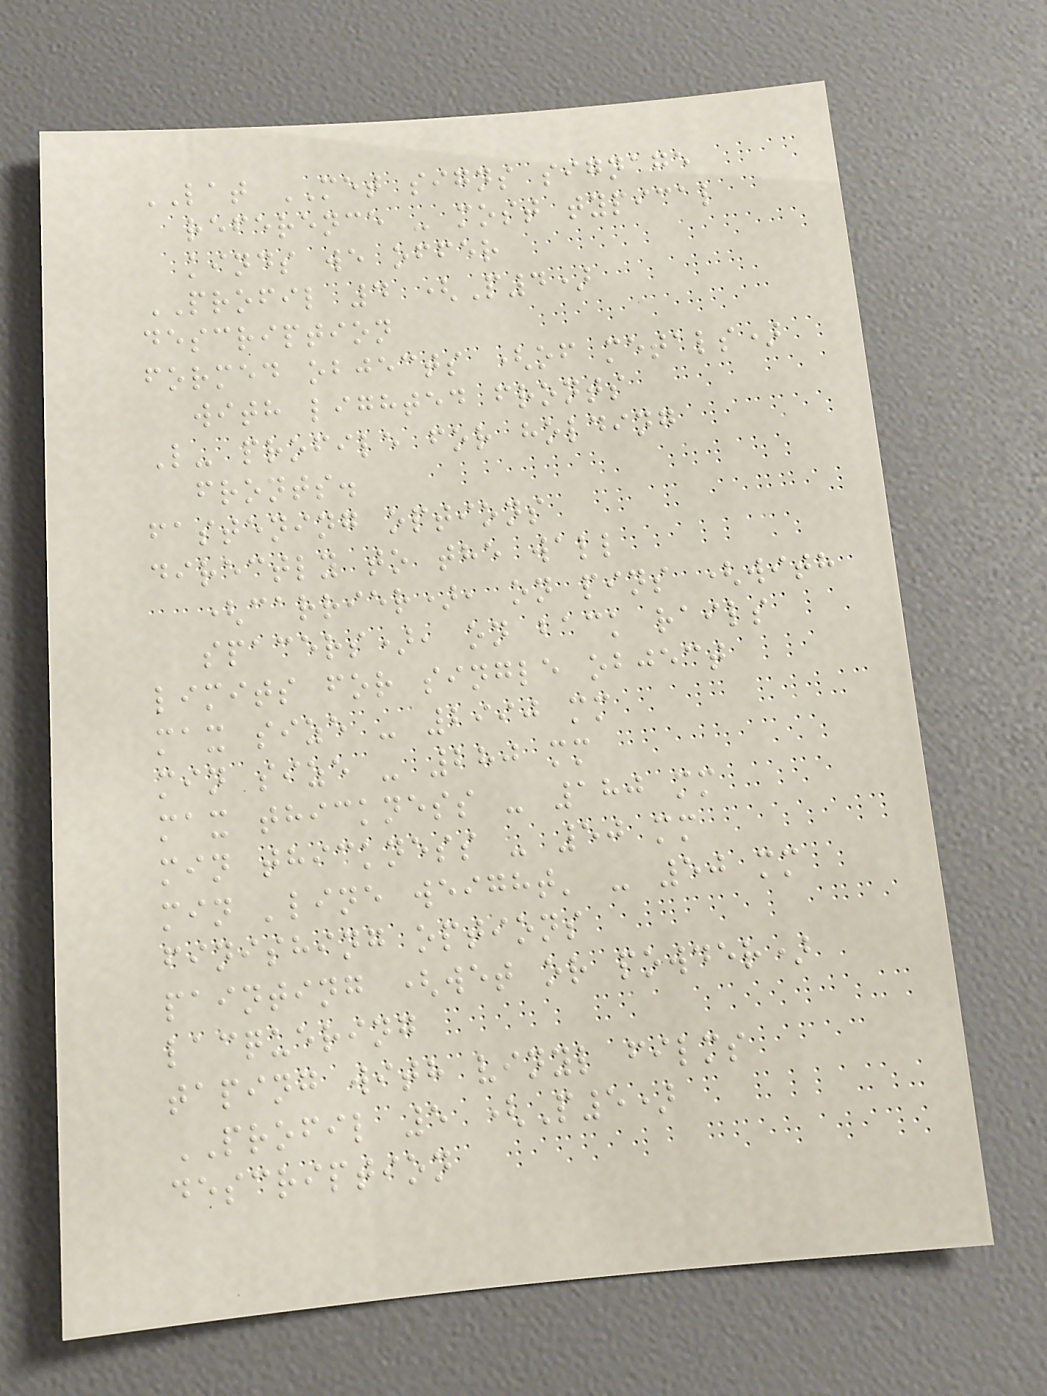LAT MET signs signage
reference - most typical
kinds we offer
PROFIL 4 (P4)
description
formed objects (of metals)
with lighted fronts
L- profile for holding
fronts.
fastening options
directly to the wall
(carrier), on pins (with
spacers), on back rails
limits for single object
max size - 2990 mm
min size - 280 mm
max thickness - 180 mm
min thickness - 50 mm
min 'line weight' - 50 mm
finishing options
painting (wet or powder)
lacquering
taping with vinyl films
PROFIL 5 (P5)
description
